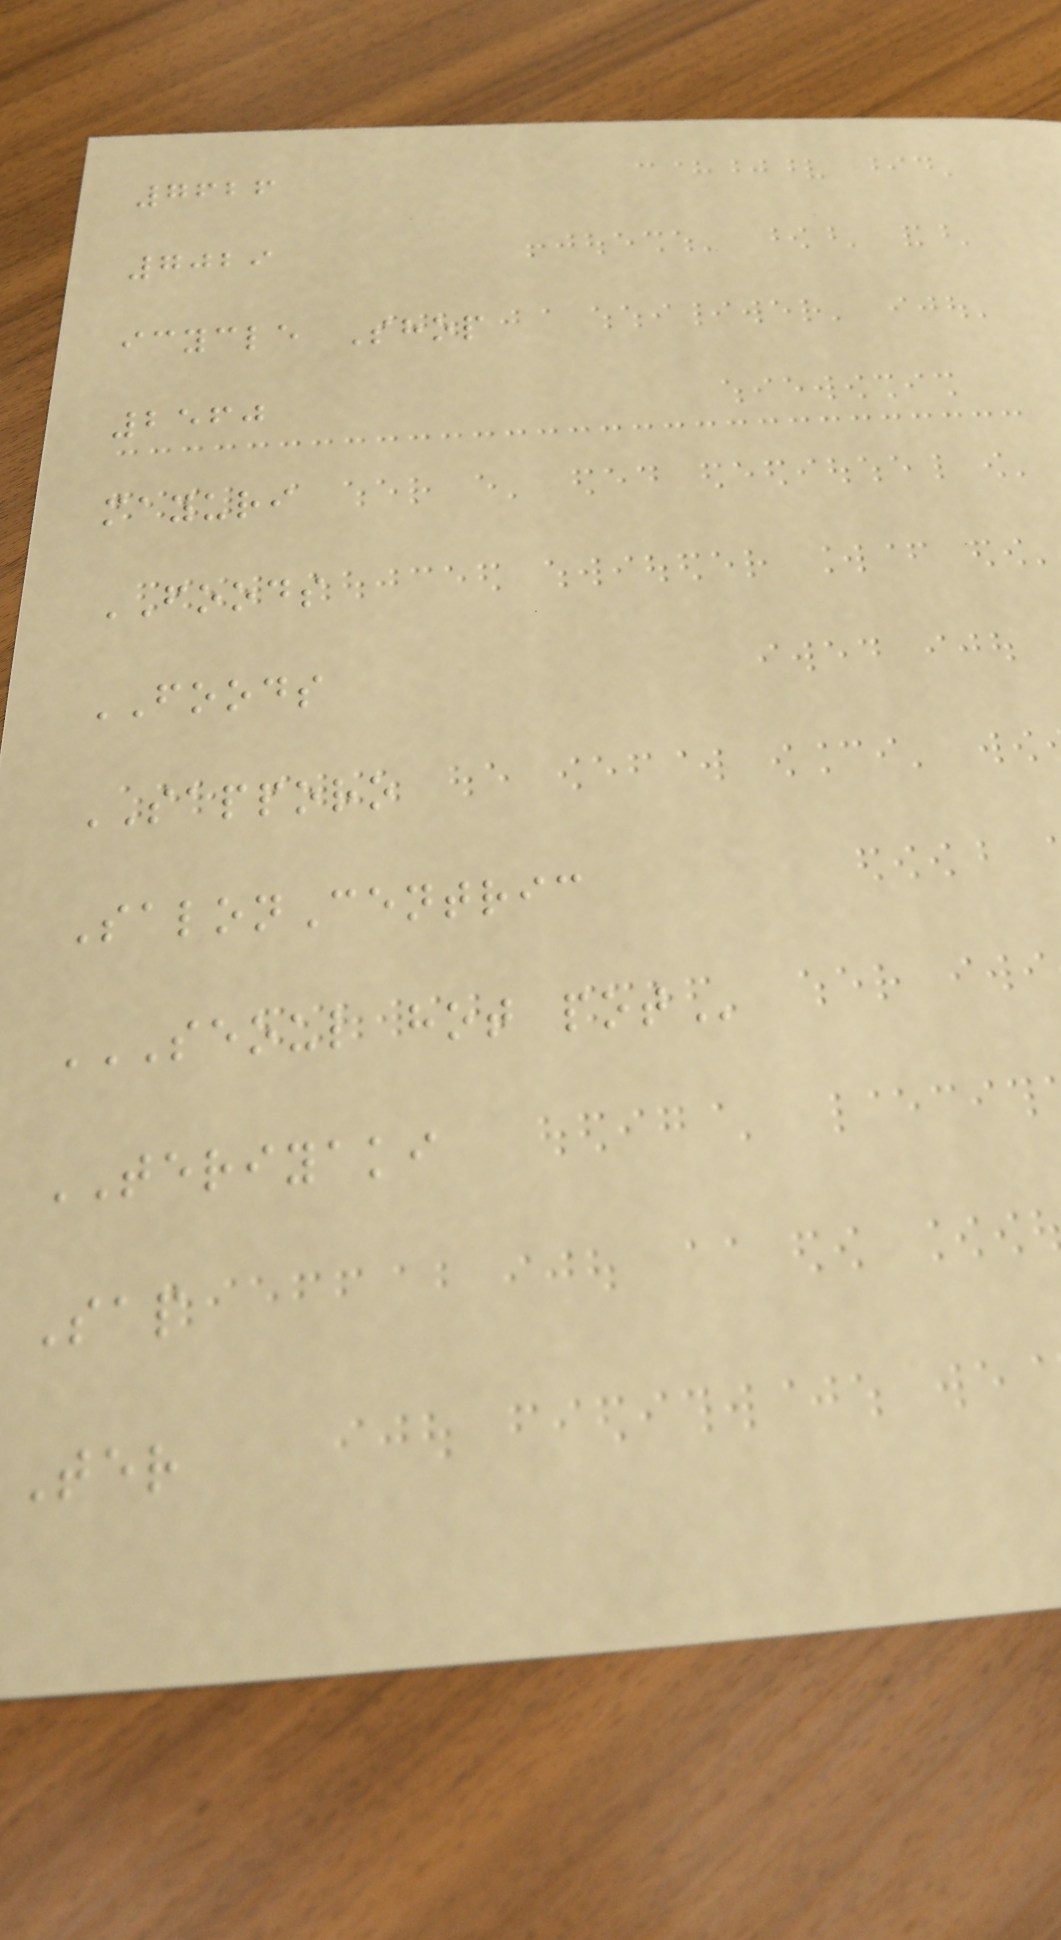7626
7029
icycle Shop
2560
mayuri
FOODS
FOODS
SAPPORO
SalonCentric
SEOUL HOT POT
TERIYAKI
Sap
Ter
